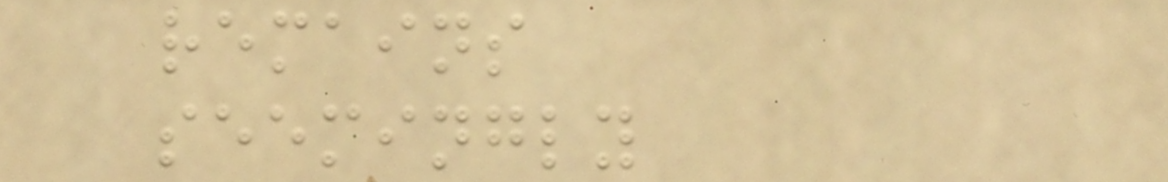remains
seemingly
